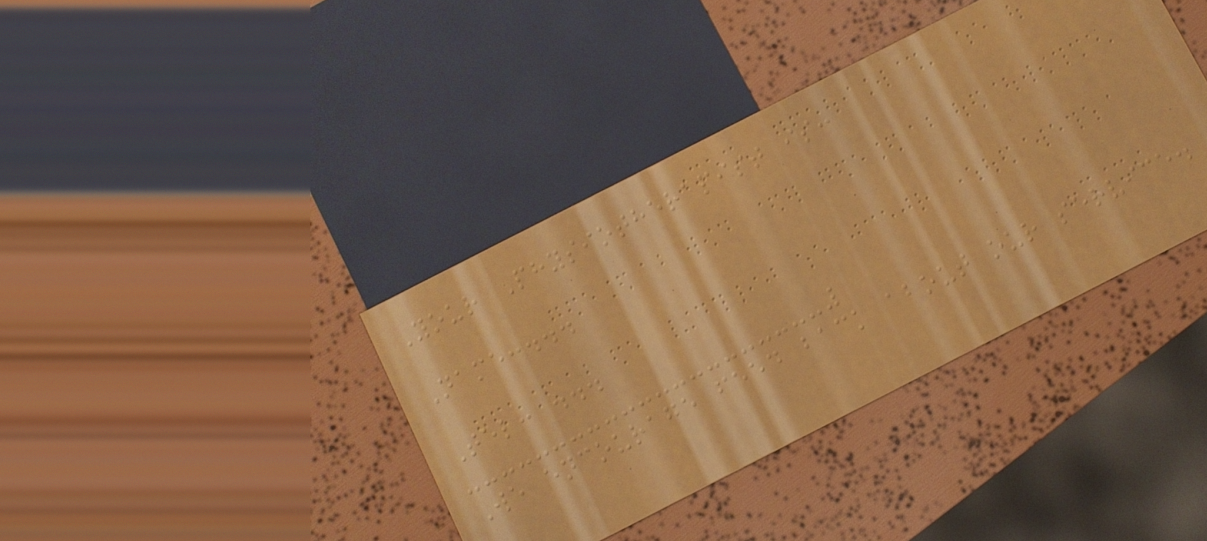Your Physiotherapist is:
Name:...
Tel: ...
We encourage feed back about our service.
